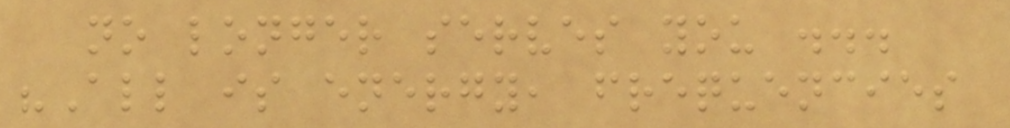no longer serves you ...
"All is energy, frequencies
